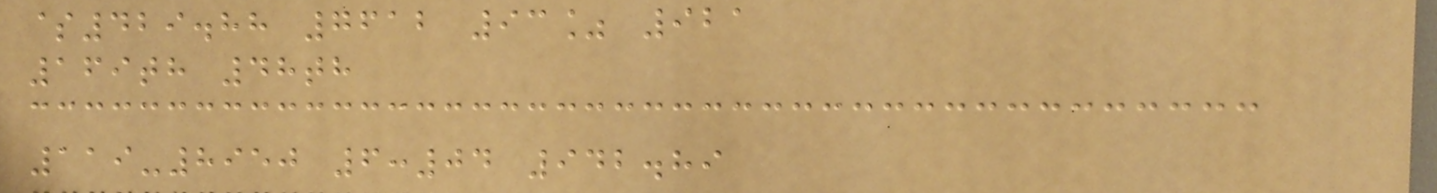$429.88 7612 93% 921
169th 48th
119-8950 6:04 942.89
